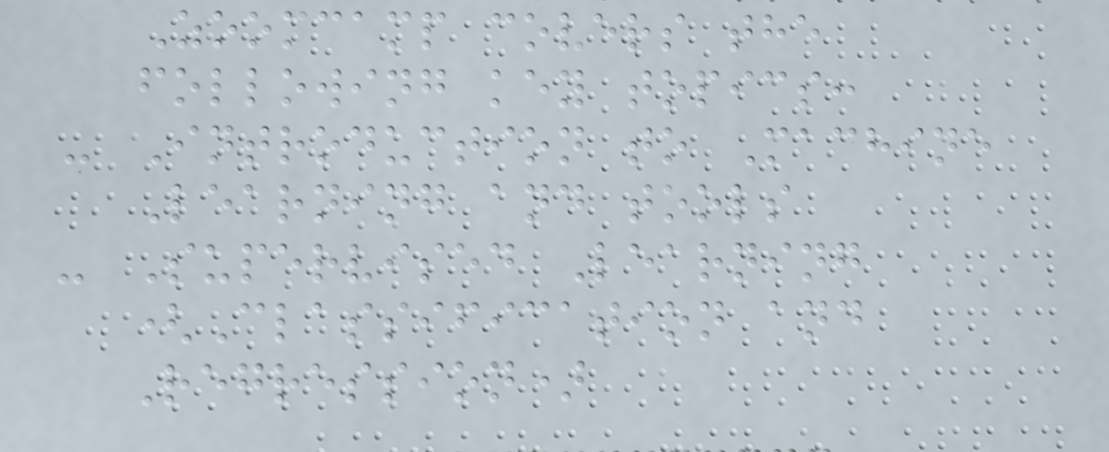Zoomcamp covers the
following key topics:
- Introduction to Machine
Learning and tools
- Supervised Learning
(Classification and
Regression)
